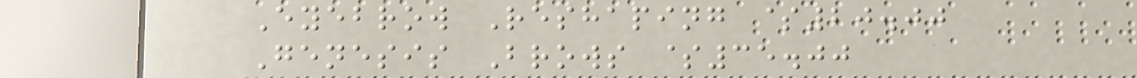Eyebrow Reshaping $20.00
Genesis Brows $35.00
